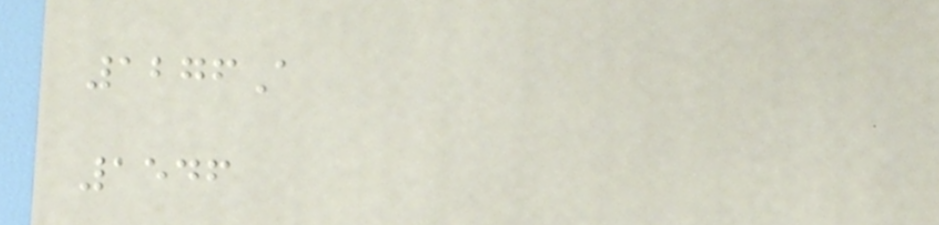1276A
1546
